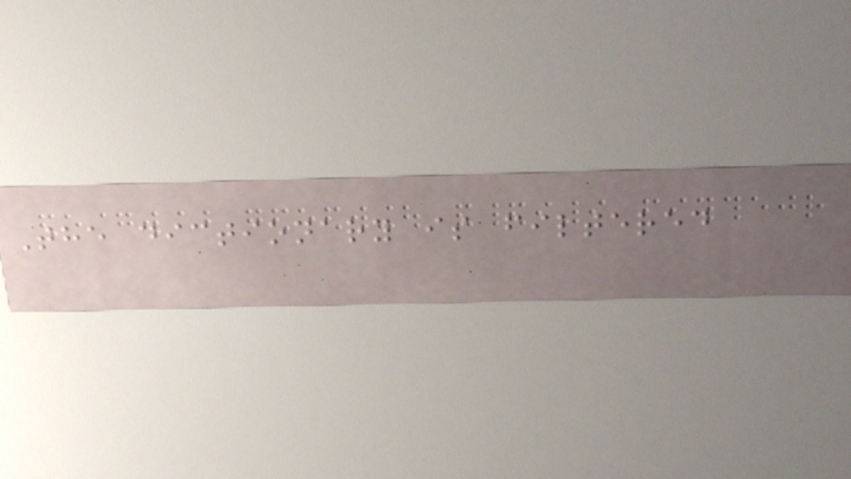The dictionary is filtered
